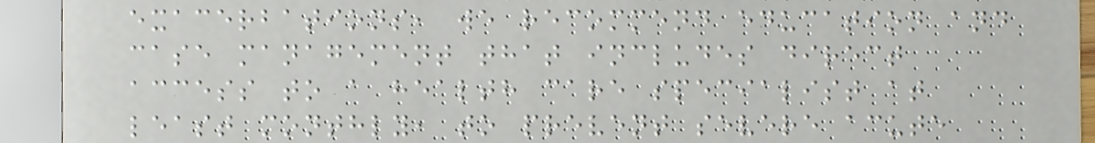exacerbations, we recommend education and
case management that includes direct
access to a health care specialist at
least monthly, to prevent severe acute
